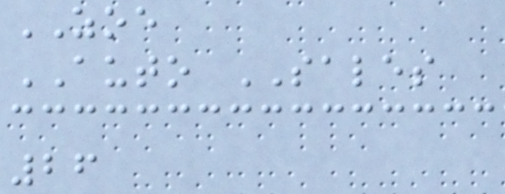ZOE
AUTO SALES
26
